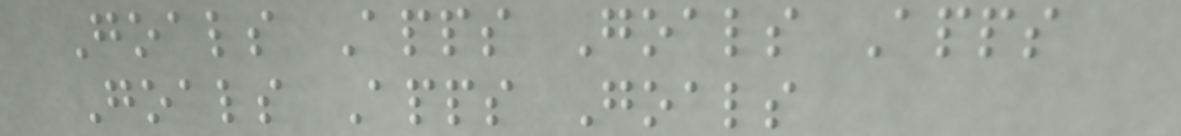Goals Apps Goals Apps
Goals Apps Goals
